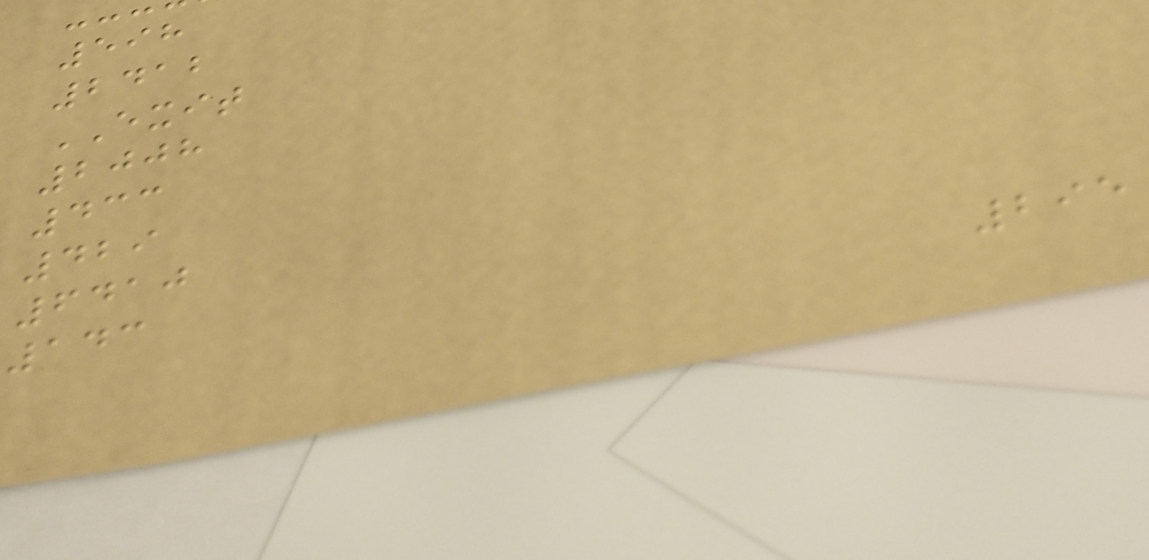598
2412
EXIT
2008
433
429
6410
143
295
